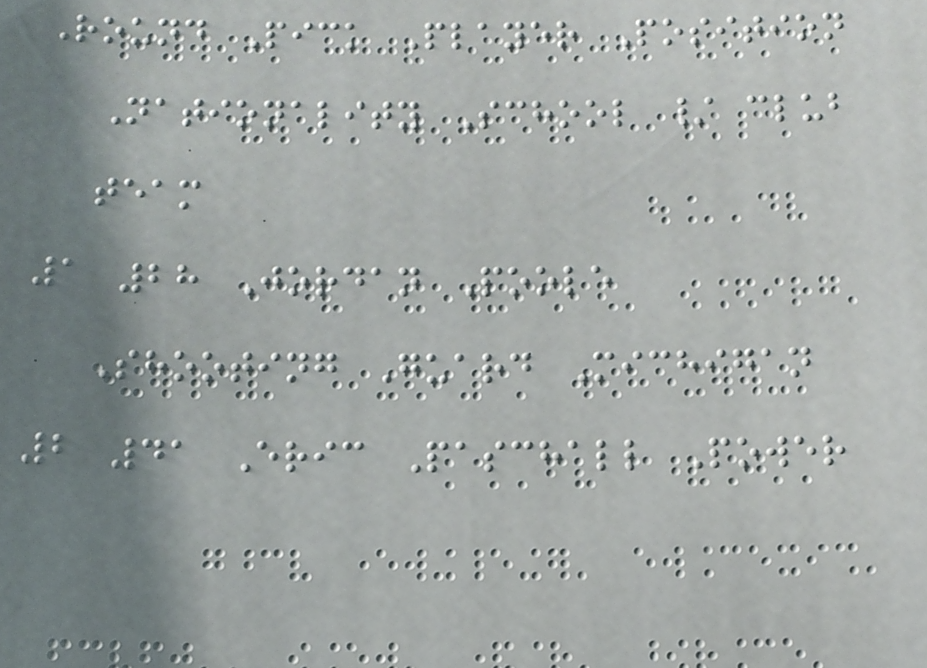Round Pick Player Position
Nationality School / club
team
1 28 Jordan Poole
Shooting Guard Michigan
2 41 Eric Paschall Power
